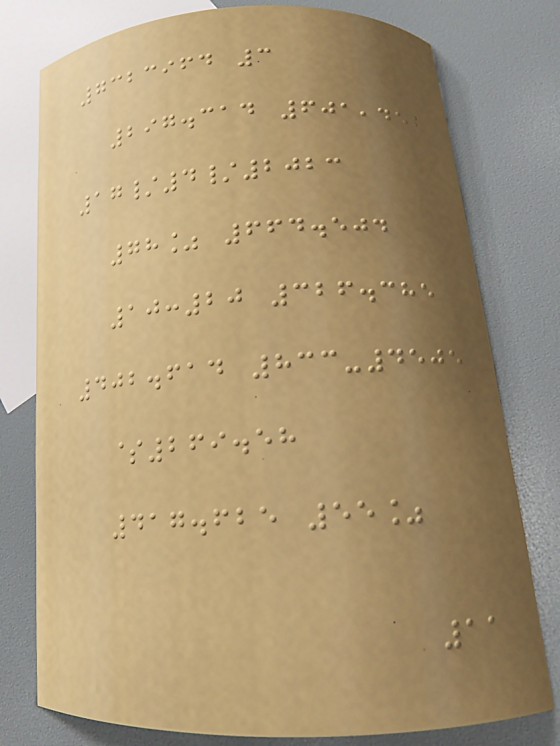7323964 3
297.314 601,452
17/4/2023
78% 664.504
10:20 326.385
402.614 833-4505
$269.58
417.625 55%
11
